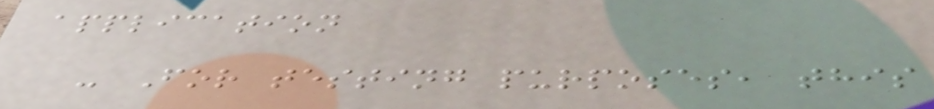application
- For testing purposes, this
